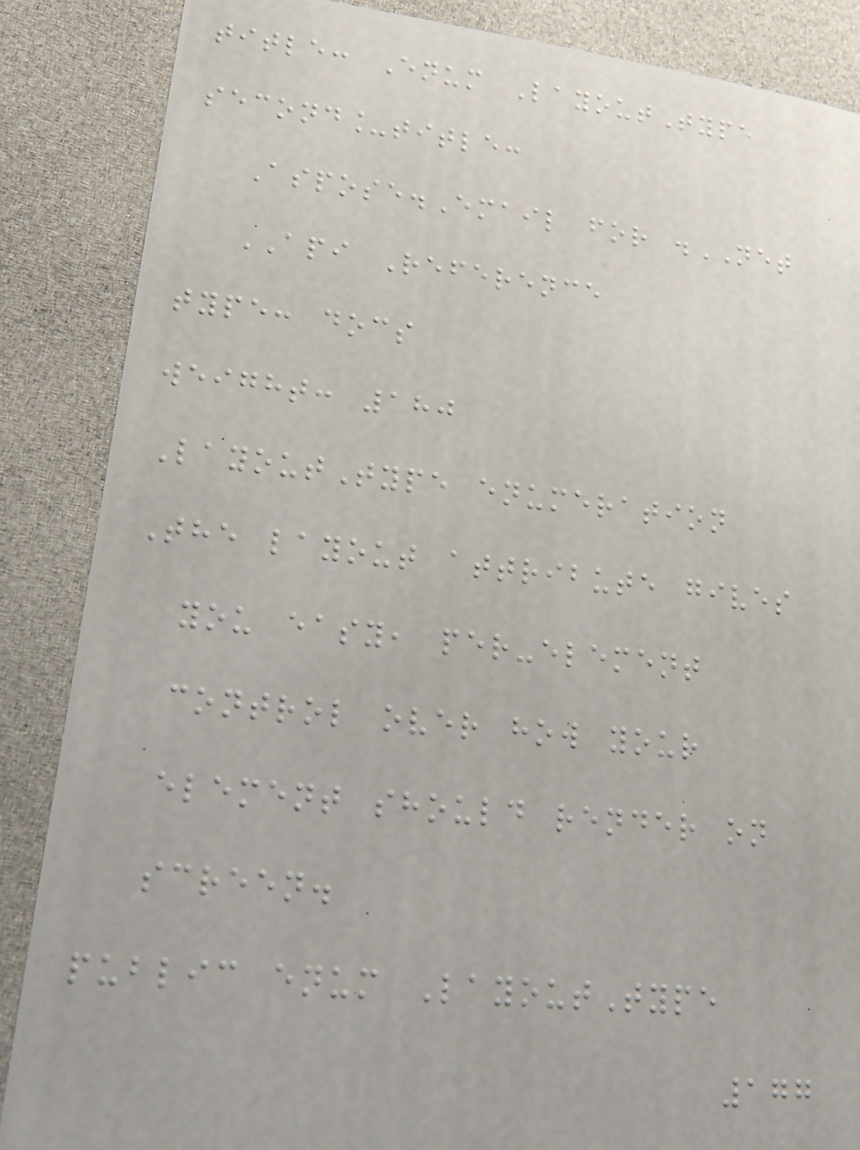title: Enum LayoutType
second_title:
Aspose.Email for .NET
API Reference
type: docs
weight: 180
LayoutType enumeration
The layout attribute gives
you easy, per-element
control over how your
element should render on
screen.
public enum LayoutType
177
